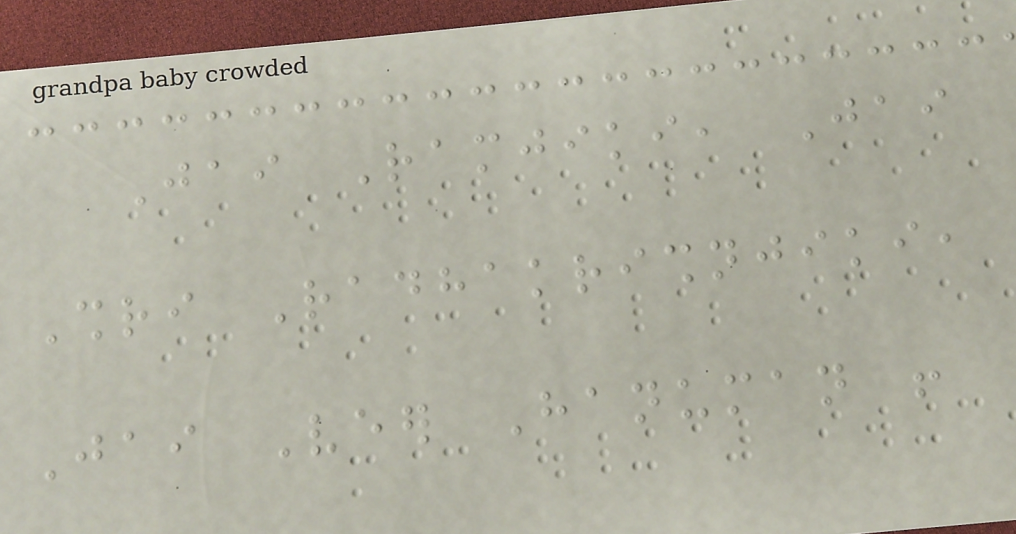Jai Ramjiki, Jai
Shri Radhakrishnjiki,
Jai Veer Hanuman !
